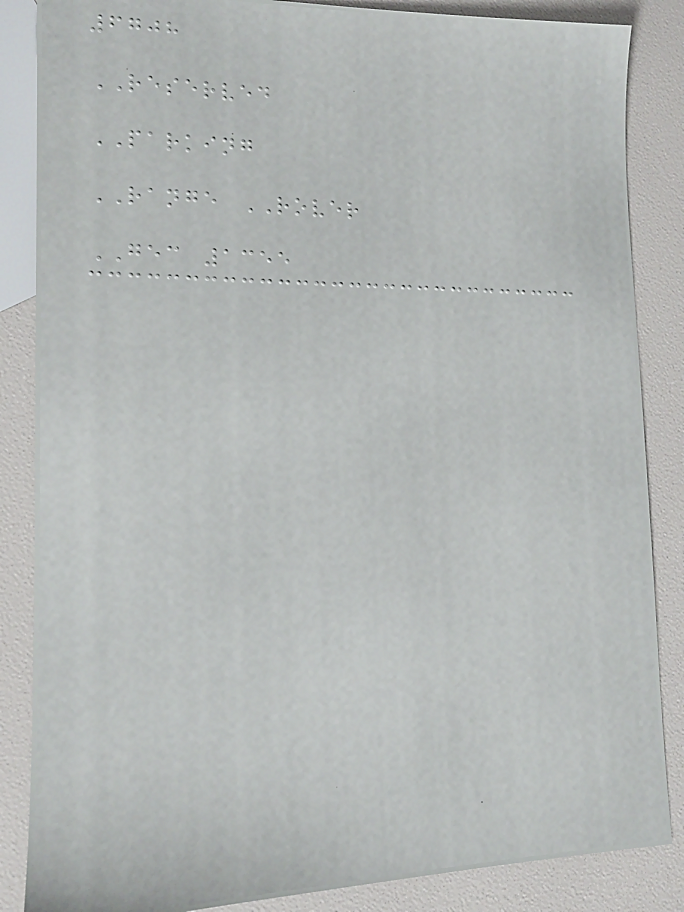6708
RESERVED
PARKING
RANGE ROVER
GEC 1355
